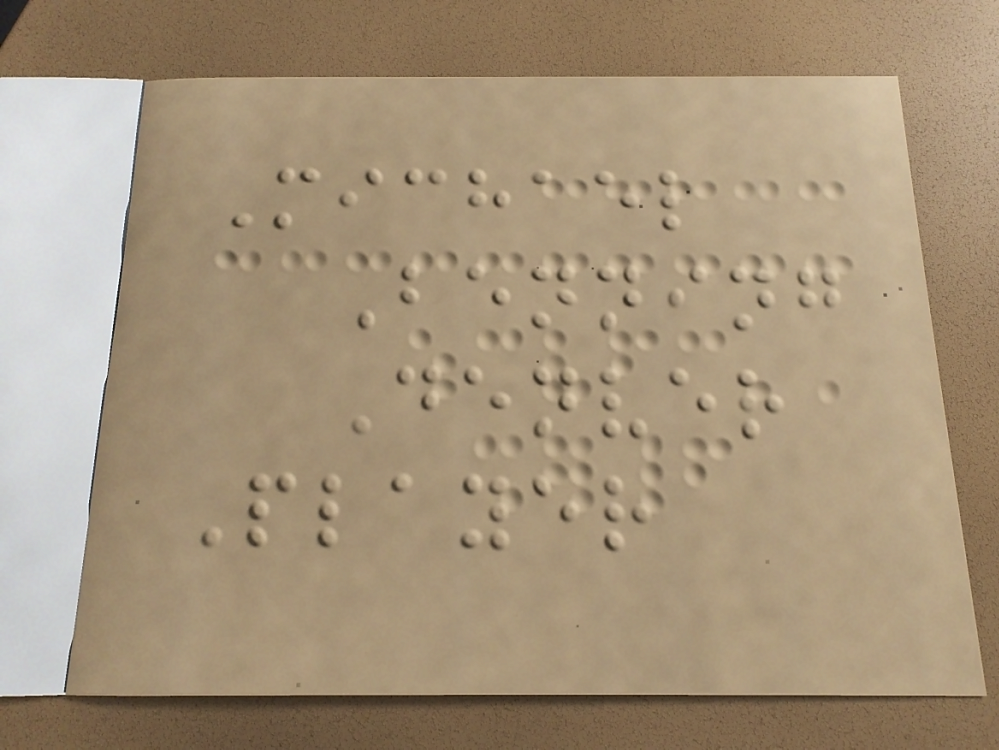Michael
Benning
Denver
Player
